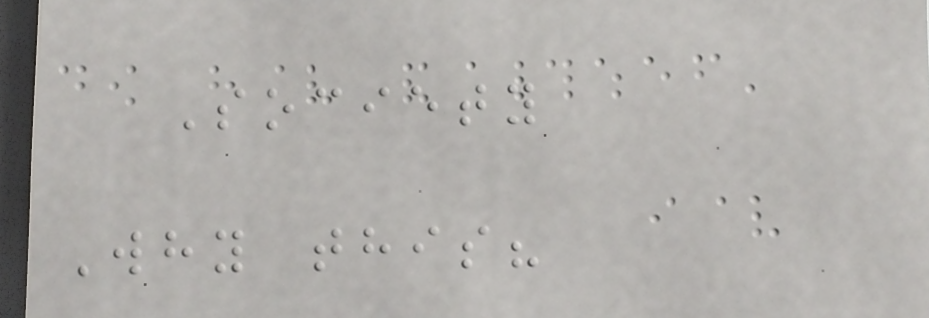Society
Why this?
